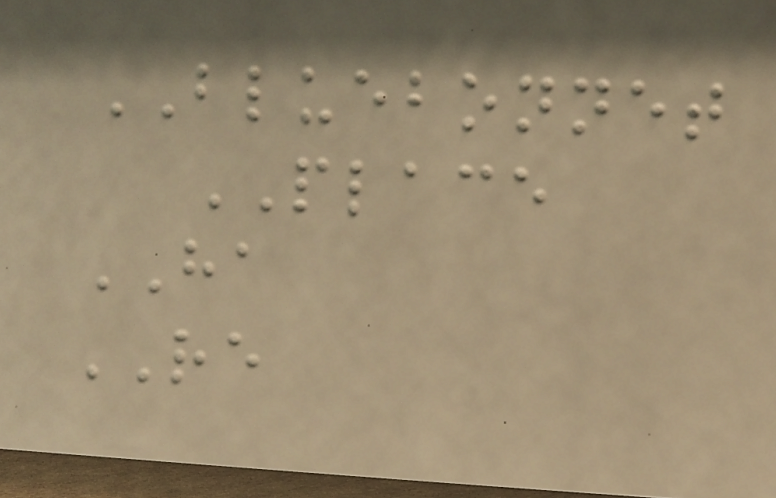BLUEBONNET
PLACE
HA
RE
